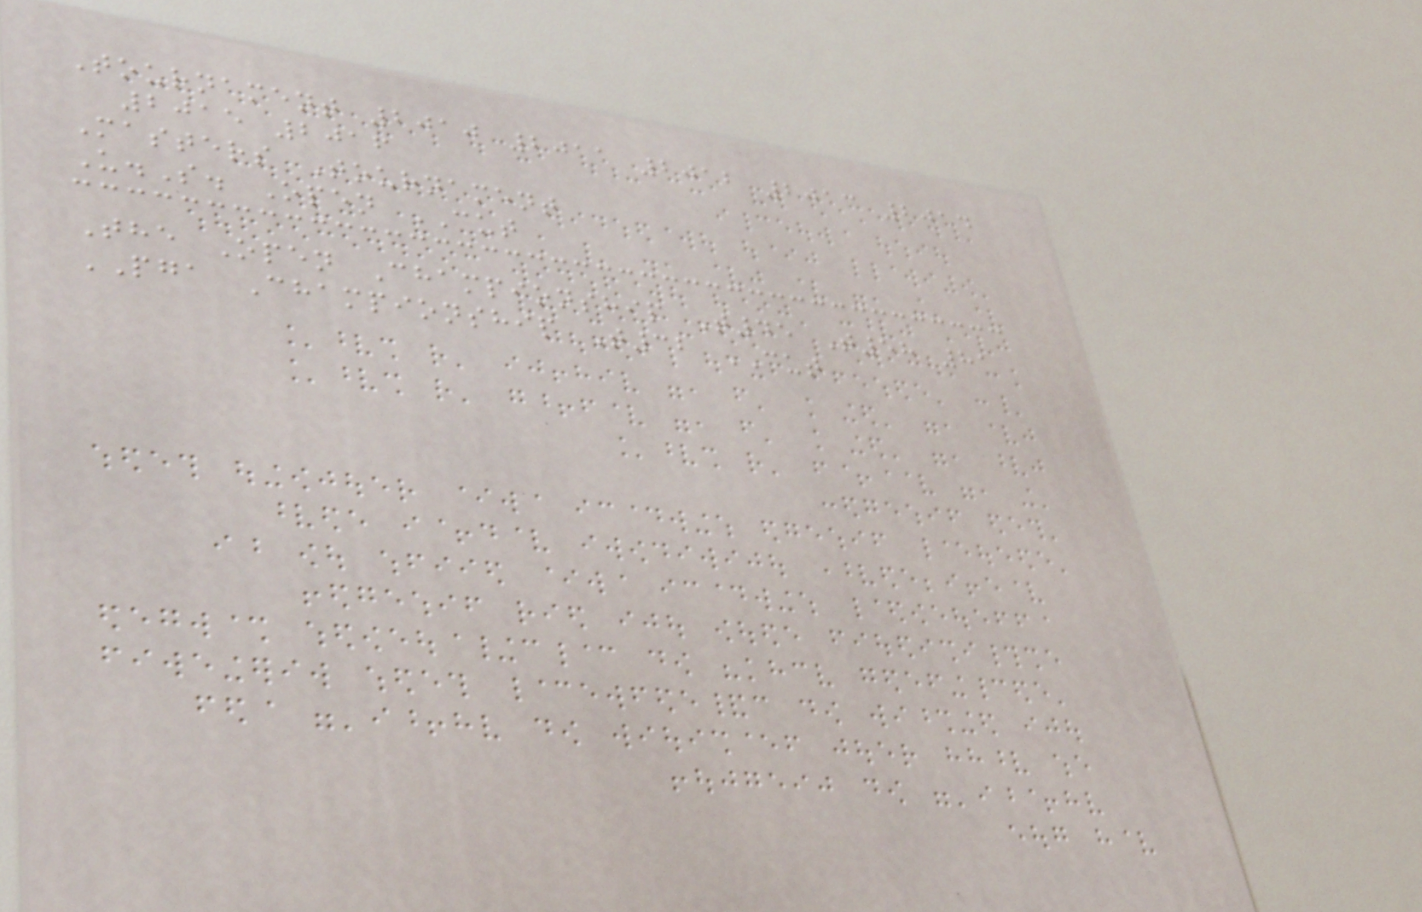Tournament 2010 2011 2012 2013 2014
2015 2016
Masters Tournament
U.S. Open CUT
The Open Championship T45 T58 81
PGA Championship T32 CUT
